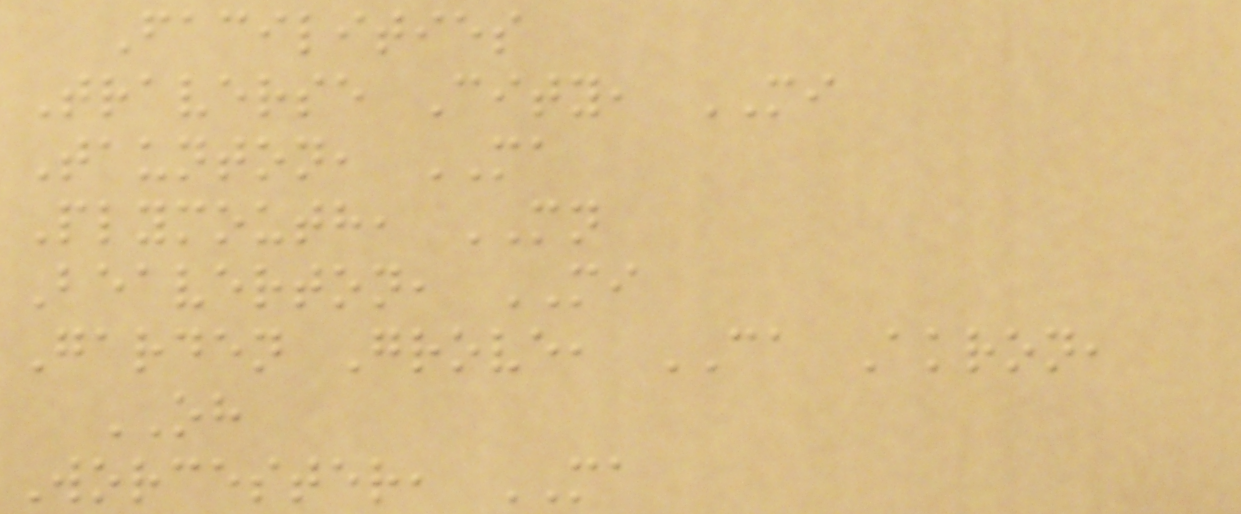Facilities
Traverse City, MI
Taunton, MA
Plymouth, MN
Beaverton, MI
Garden Grove, CA Akron,
OH
Worcester, MA
